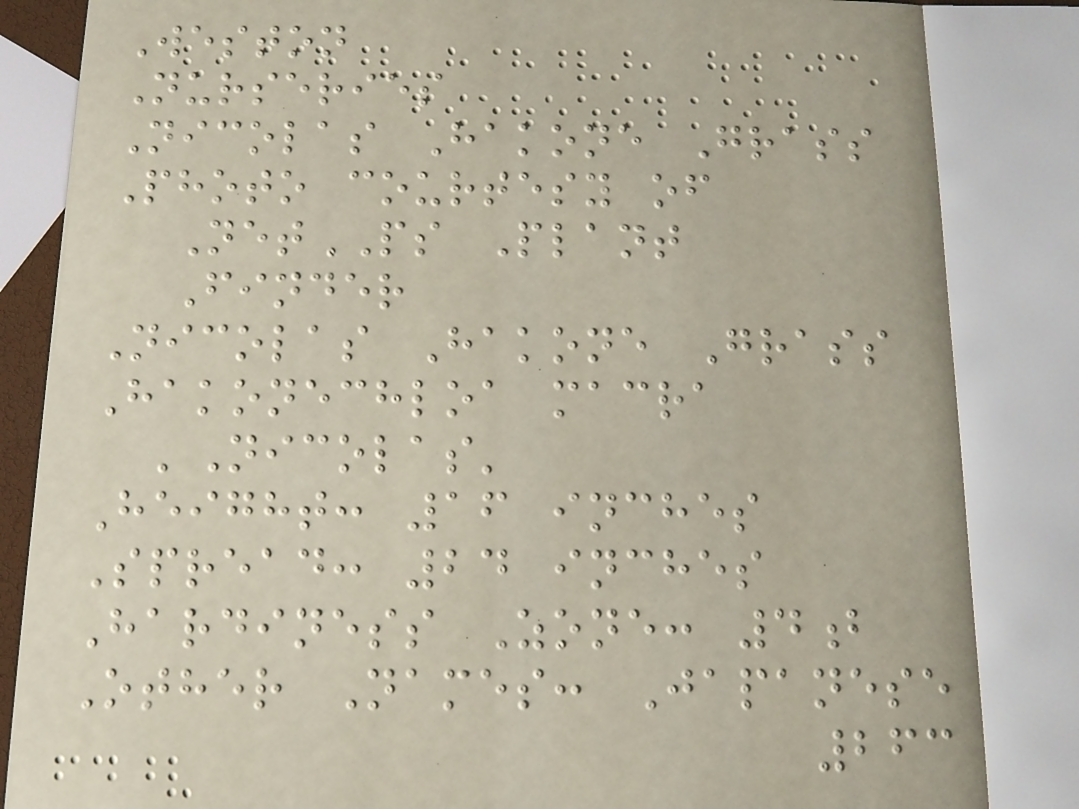Weston
Nurseries
Nicolas Hakone Grass
Photo courtesy of
NetPS Plant
Finder
Nicolas Hakone Grass
Hakonechloa macra
'Nicolas'
Height: 16 inches
Spread: 24 inches
Hardiness Zone: 4b
Other Names: Japanese
263
